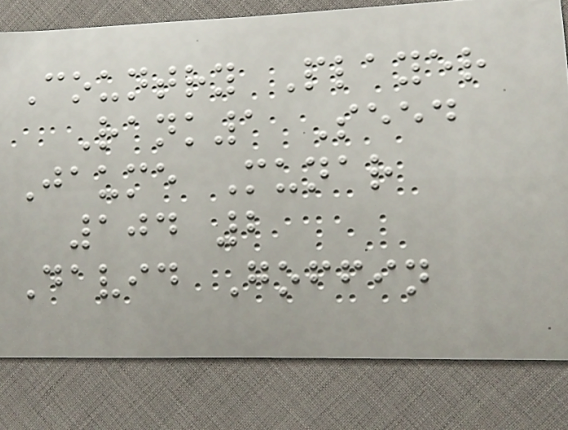Country Player
Rank1 Seed
Jaume Munar
104 2
David Goffin
